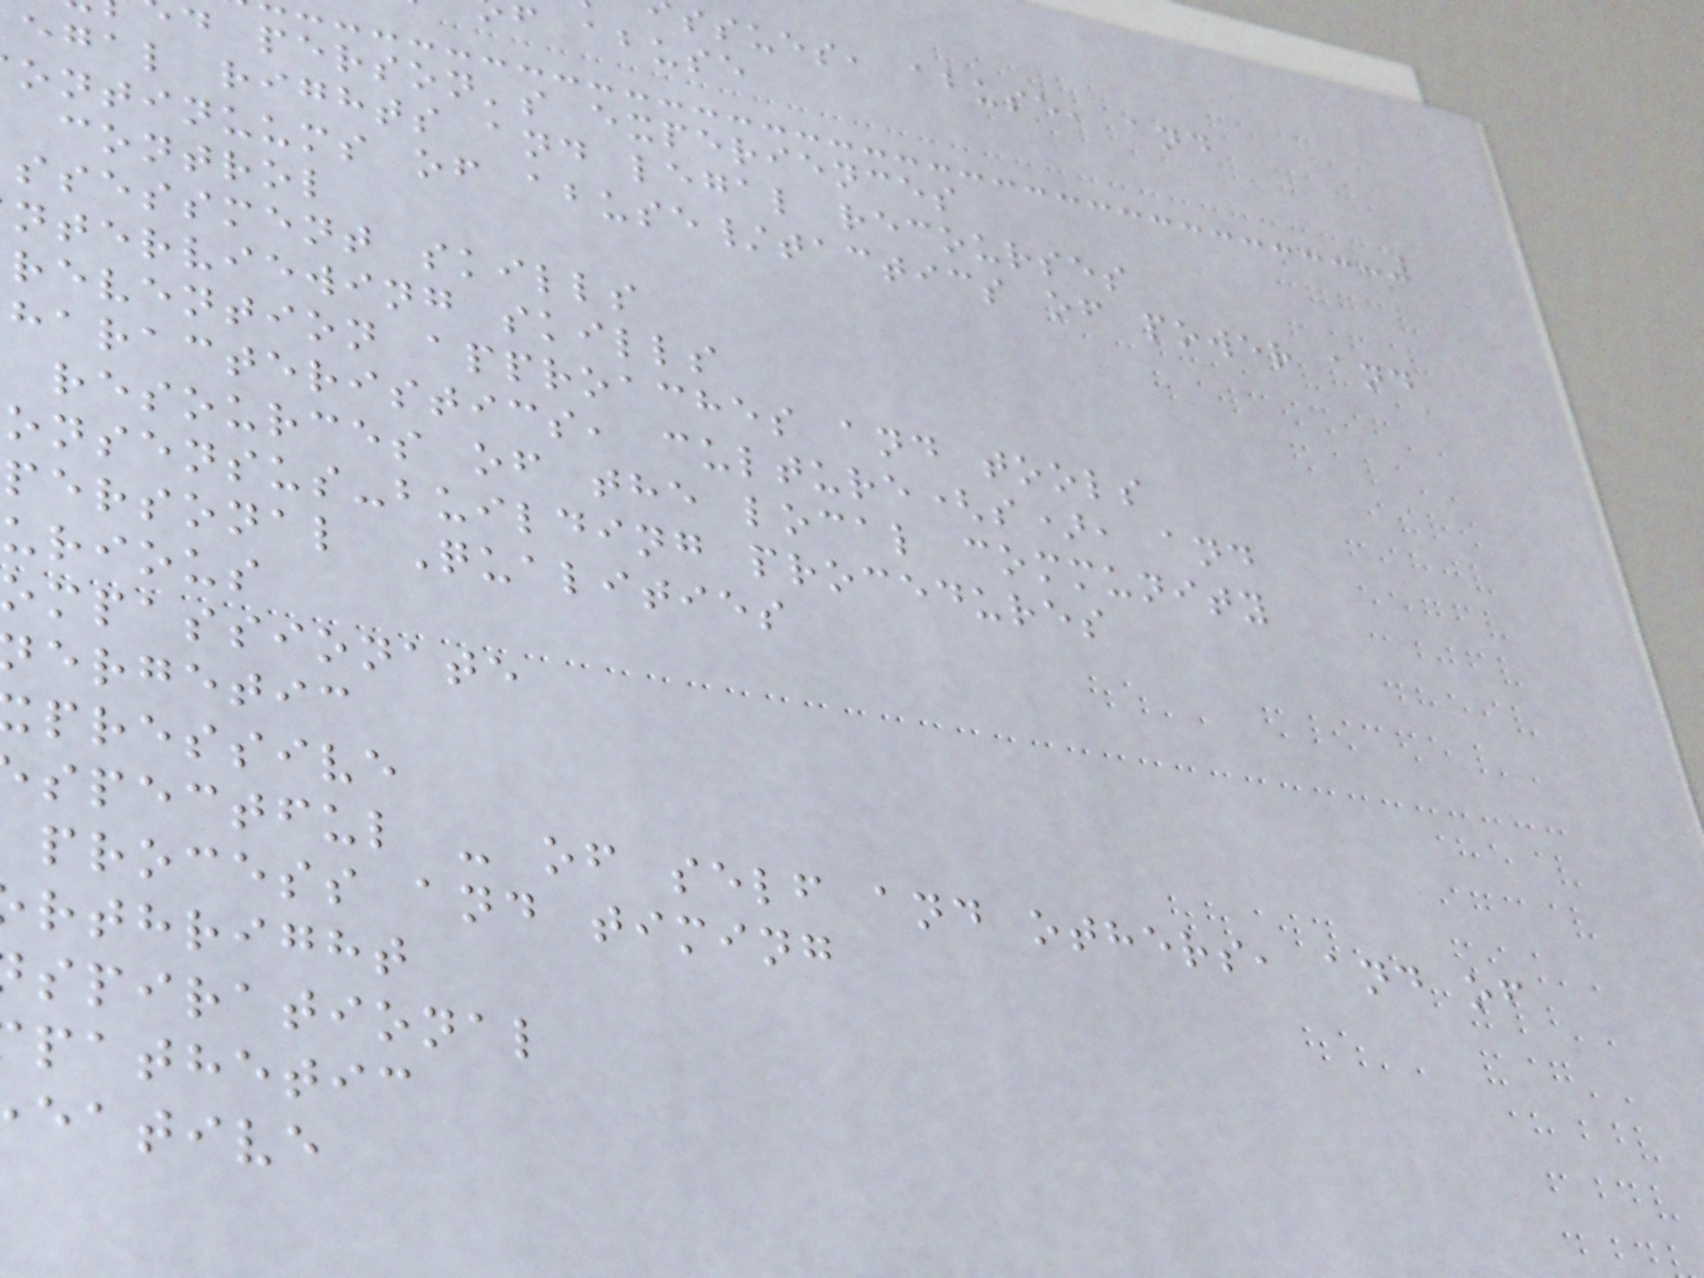ssues, abuse, and
f abuse
d person's experiences
egal rights and legal recourses
ontinuums of abuse/tactics of power and
control
ssessment skills
nterviewing skills
revention approaches and tools
haracteristics, culture(s), and
resources of the local community
onsensus-building procedures
personal Qualities
urious
ompassionate
ergetic
pressive
spectful - of self and others, and of
process and timing
rthright
spirational
pathetic
eative
